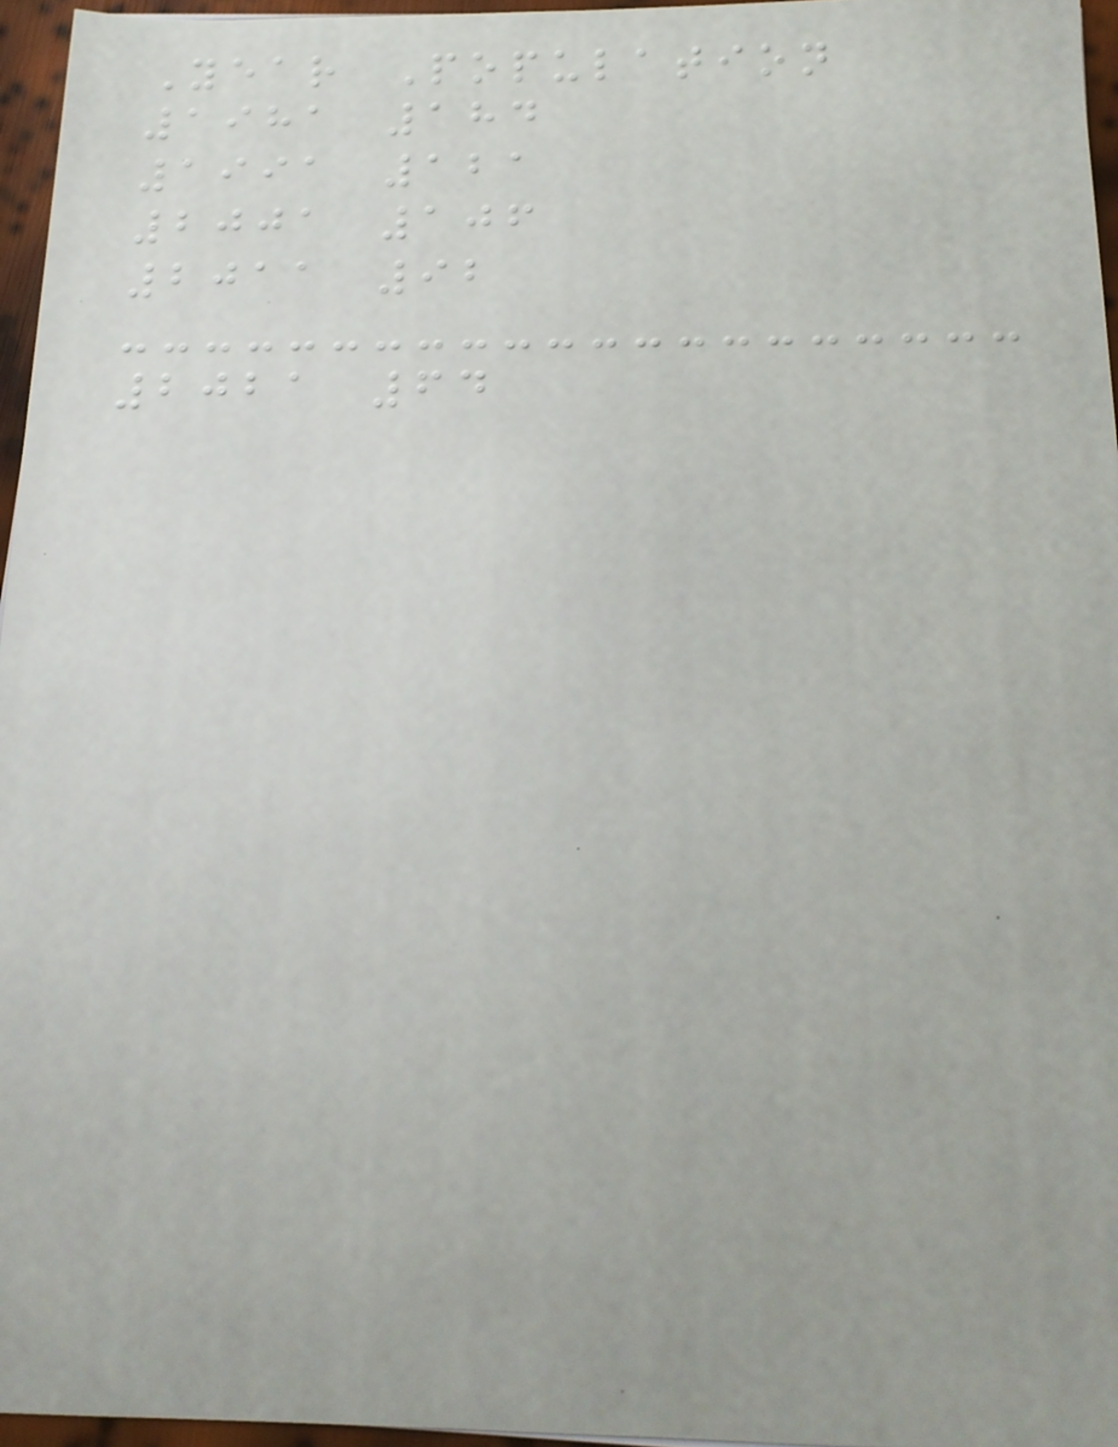Year Population
1981 184
1991 121
2001 106
2011 92
2021 64
